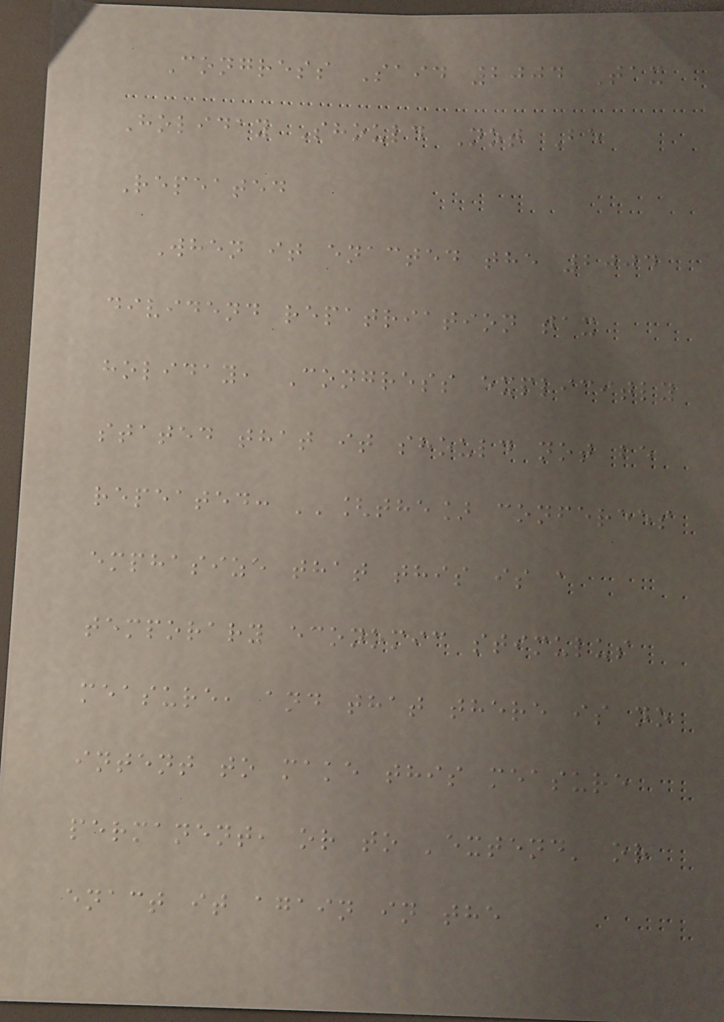Congress Said 2004 Tax
Holiday Should Not Be
Repeated
When it enacted the 2004
dividend repatriation tax
holiday, Congress explicitly
stated that it should not be
repeated: ''[the] conferees
emphasize that this is a
temporary economic stimulus
measure, and that there is no
intent to make this measure
permanent, or to 'extend' or
enact it again in the
